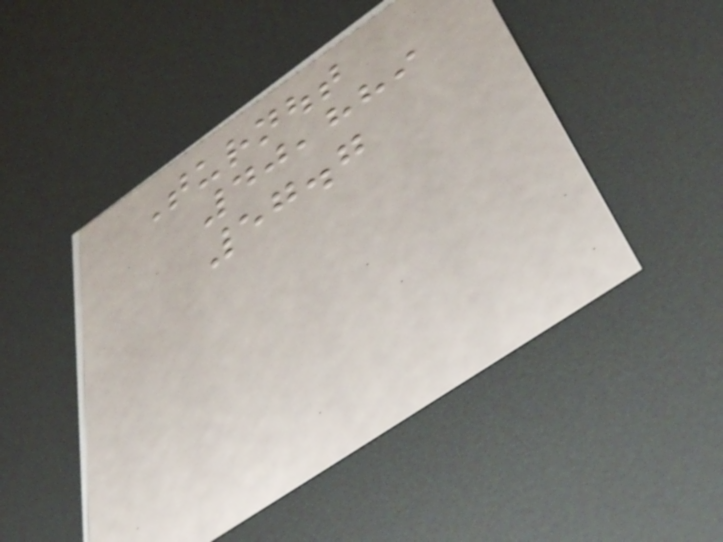Turnout
40,889
57.7
